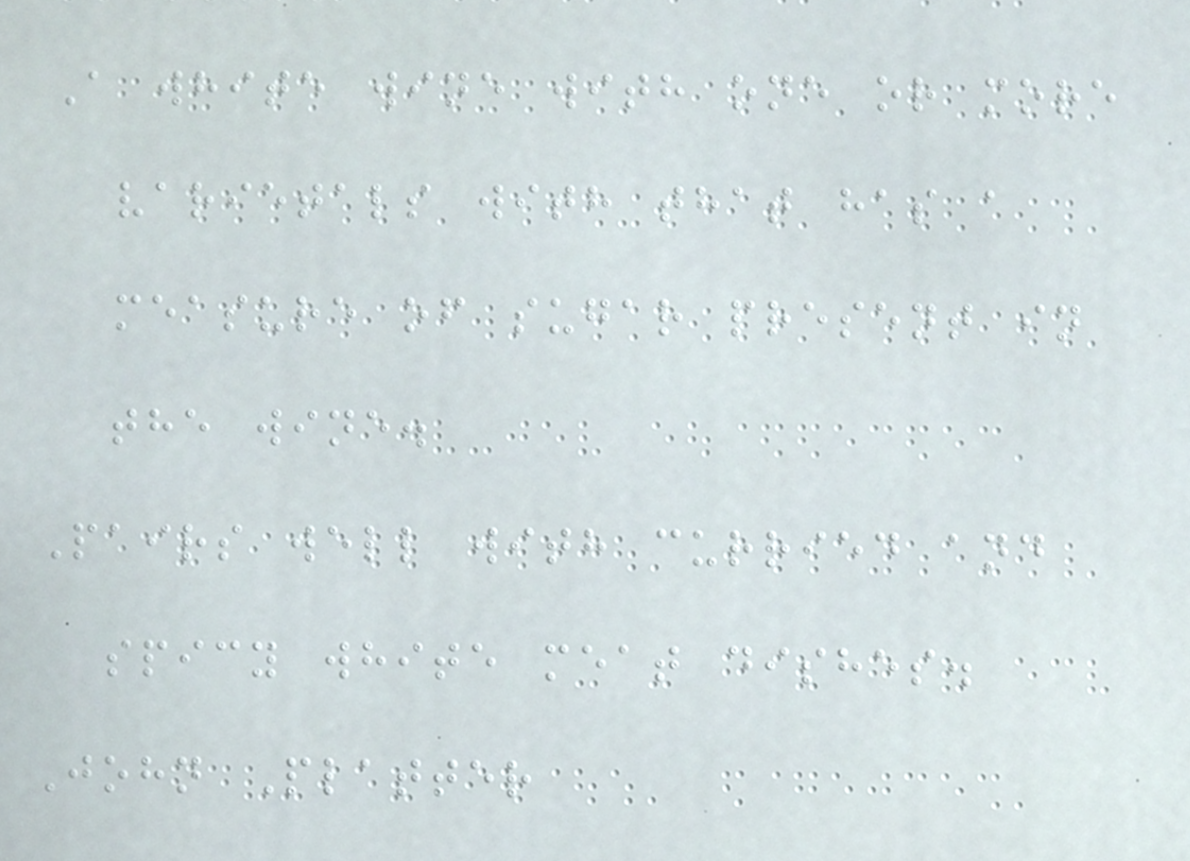A white wine with one or more
varietals with that has a
measure of sugar present in
the wine.
Pairs well with curried and
spicy white meat dishes.
John Platter
